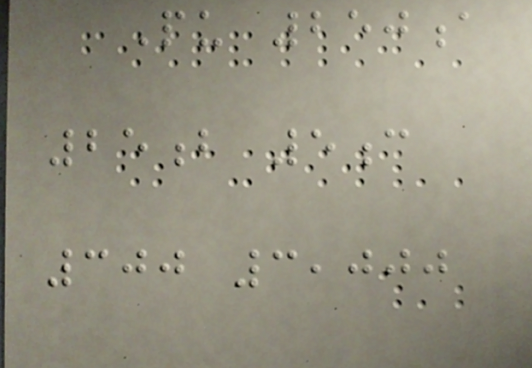Pu 250a
25b 5c
300 3,000
